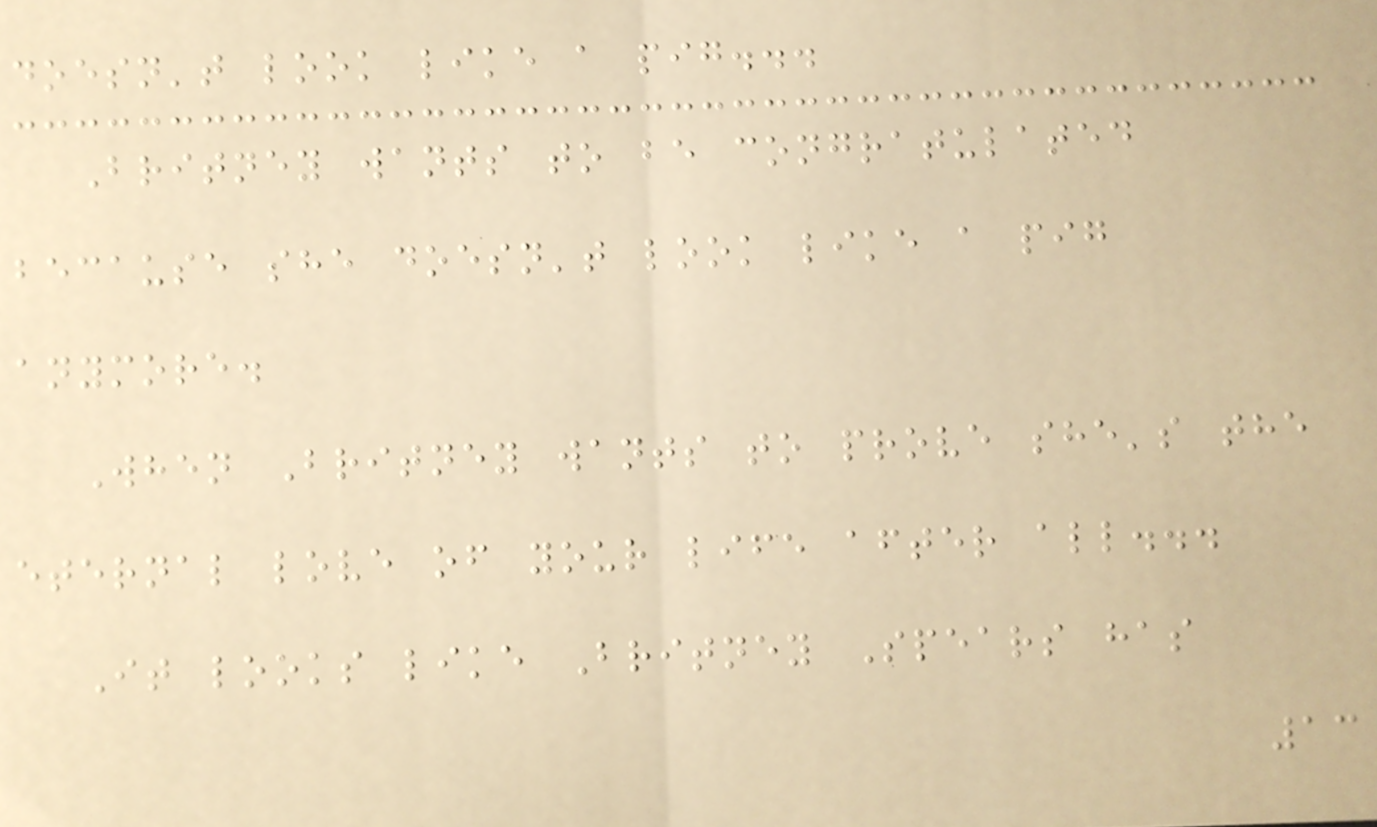doesn't look like a pig...
Britney wants to be congratulated
because she doesn't look like a pig
anymore.
When Britney wants to prove she's the
eternal love of your life after all...
It looks like Britney Spears has
13
